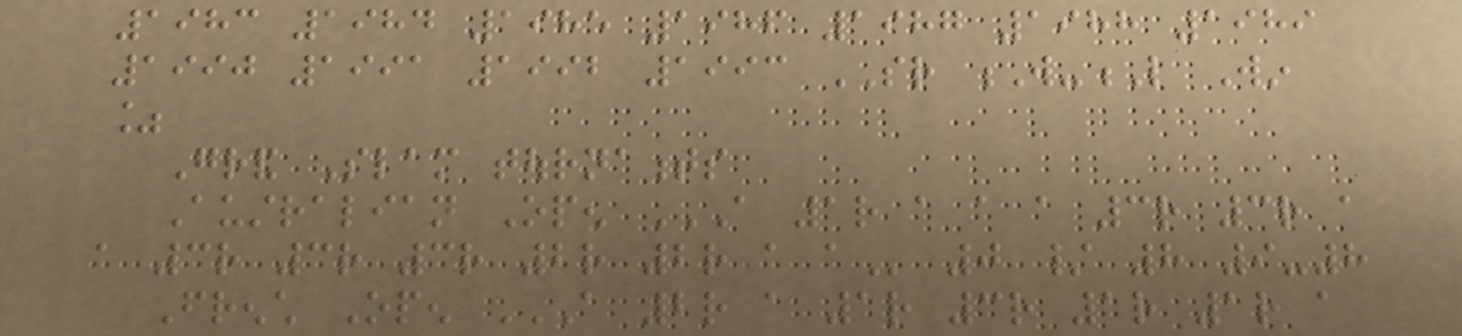1983 1984 1985 1986 1987 1988 1989
1990 1991 1992 1993 SR W-L Win
%
Grand Slam tournaments
Australian Open A 1R A A A 3R 3R A
A 3R 3R 3R 2R 2R A A 0 / 8 9-8
French Open A 2R A 1R 3R 1R 1R A
